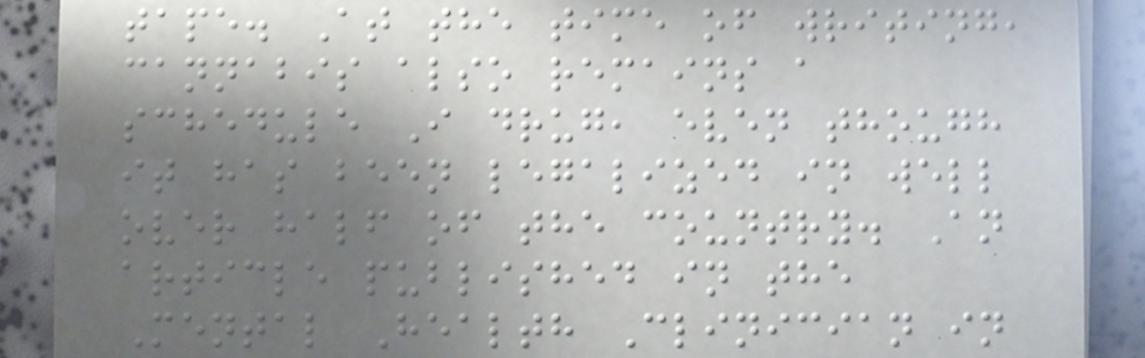tape. At the time of writing,
cannabis also remains a
schedule I drug, even though
it has been legalized in well
over half of the country. An
article published in the
Mental Health Clinician in
